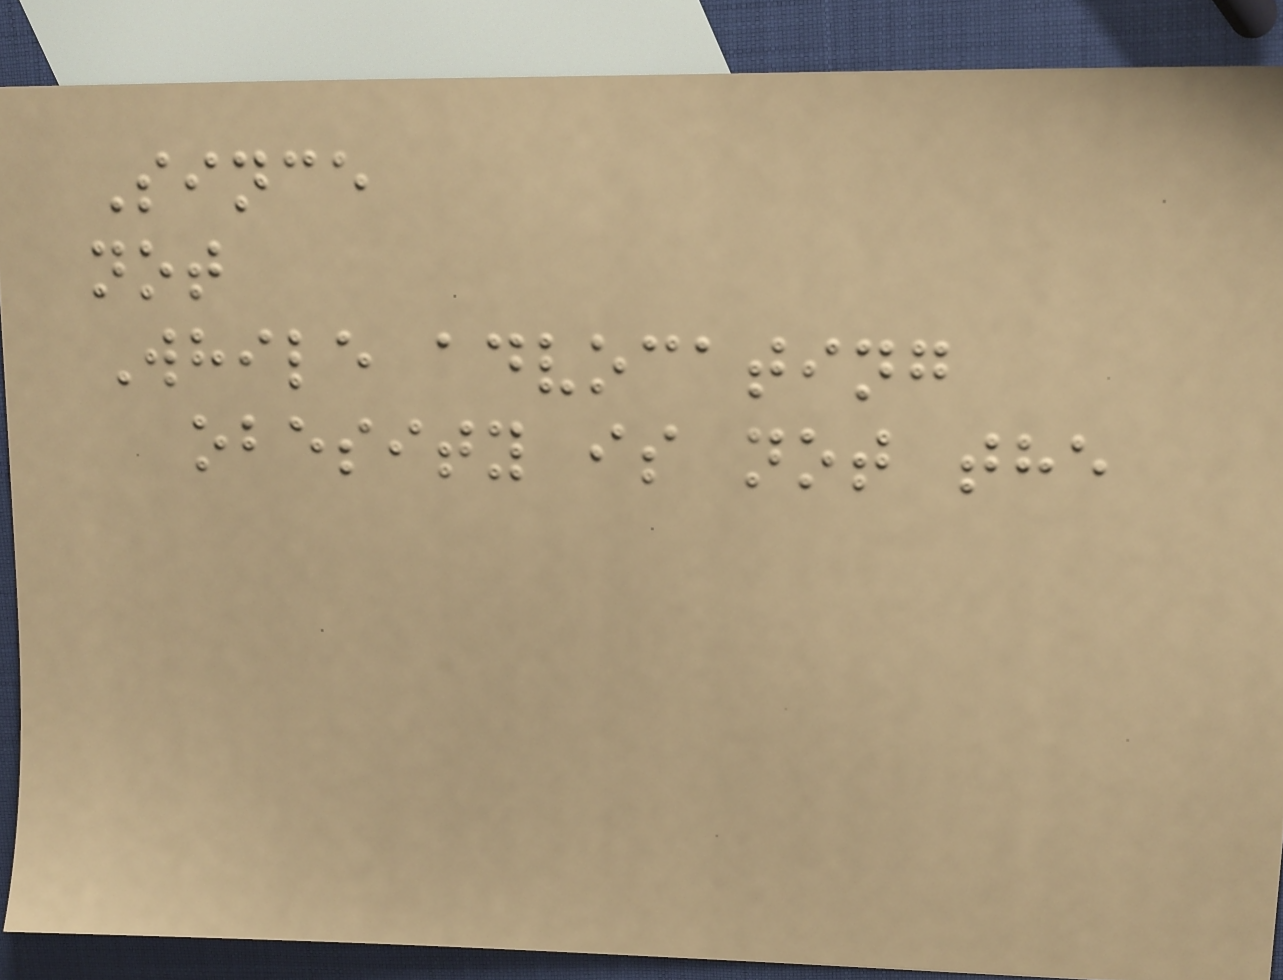Since
not
While advocating
obesity is not the
